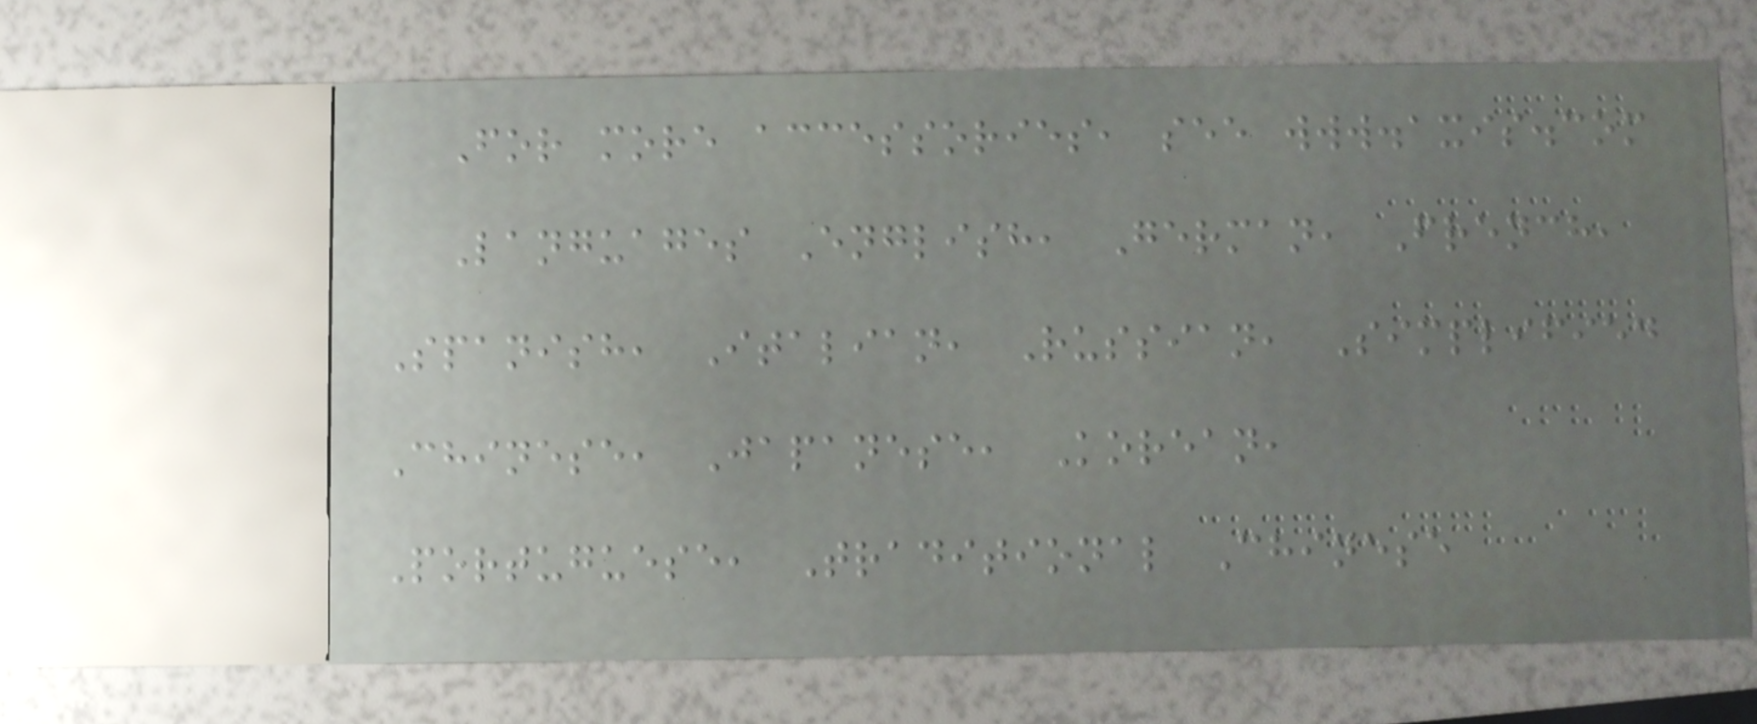For more accessories, see www.axis.com
Languages English, German, French,
Spanish, Italian, Russian, Simplified
Chinese, Japanese, Korean,
Portuguese, Traditional Chinese
